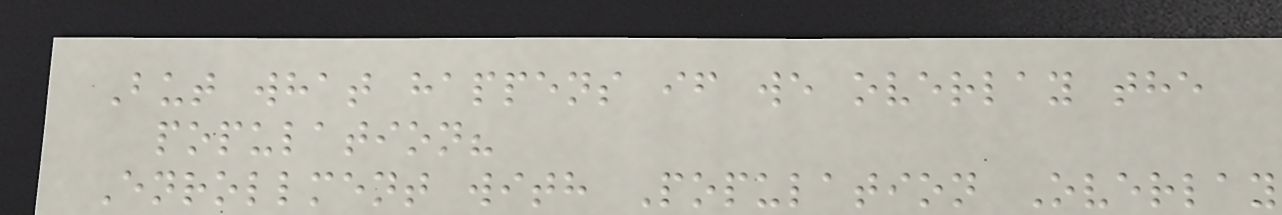But what happens if we overlay the
population?
Enrollment with Population Overlay
